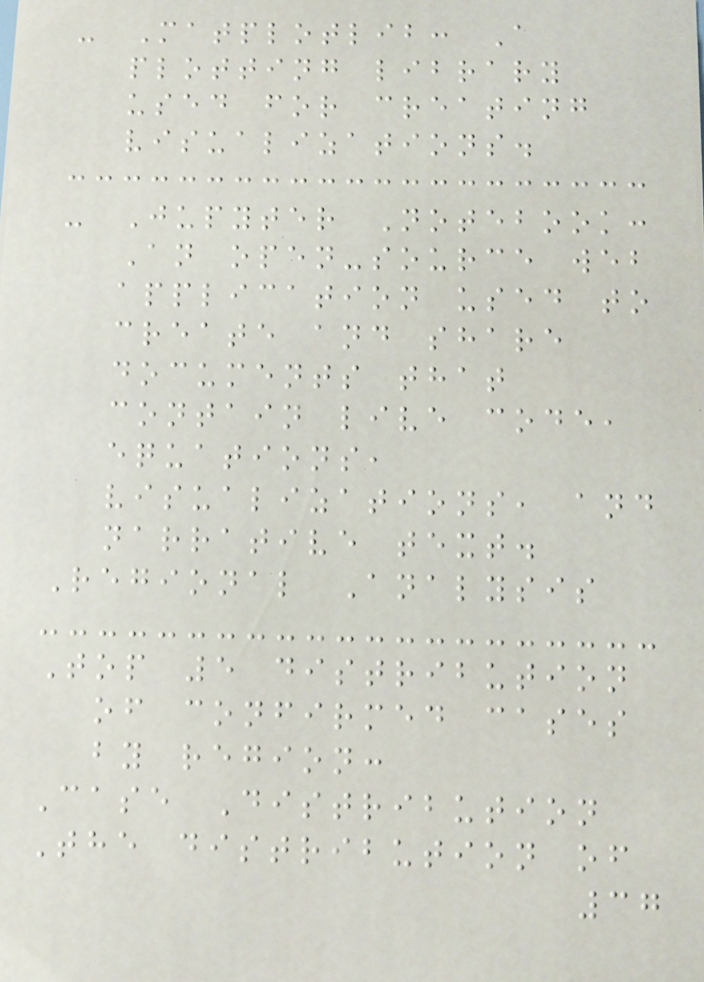- Matplotlib: A
plotting library
used for creating
visualizations.
- Jupyter Notebook:
An open-source web
application used to
create and share
documents that
contain live code,
equations,
visualizations, and
narrative text.
Regional Analysis
Top 5 distribution
of confirmed cases
by region:
Case Distribution
The distribution of
37
